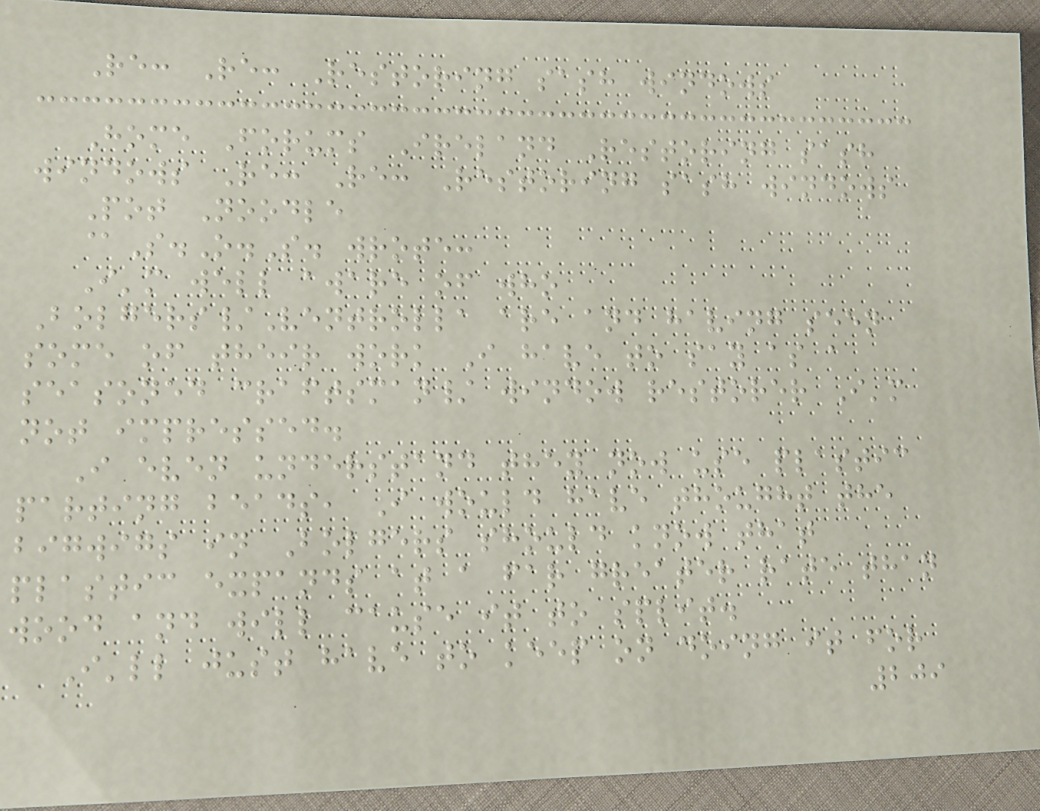Re: Re: Restoring sash windows
Home Forums Ireland Restoring sash
windows Re: Re: Restoring sash windows
Pot Noodle
@S.O.S. wrote:
I'm well aware of who
Bolgers/Ventrolla are and having seen
some of their work I have to say as a
seasoned craftsman/ window restorer I'm
not impressed.
I even understand they now use plastic
parting beads, I would have thought the
bigwigs in Bolgers should know that
plastic expands at a far greater rate than
wood and will cause it to split.
I'll just have to keep on doing it for
209
